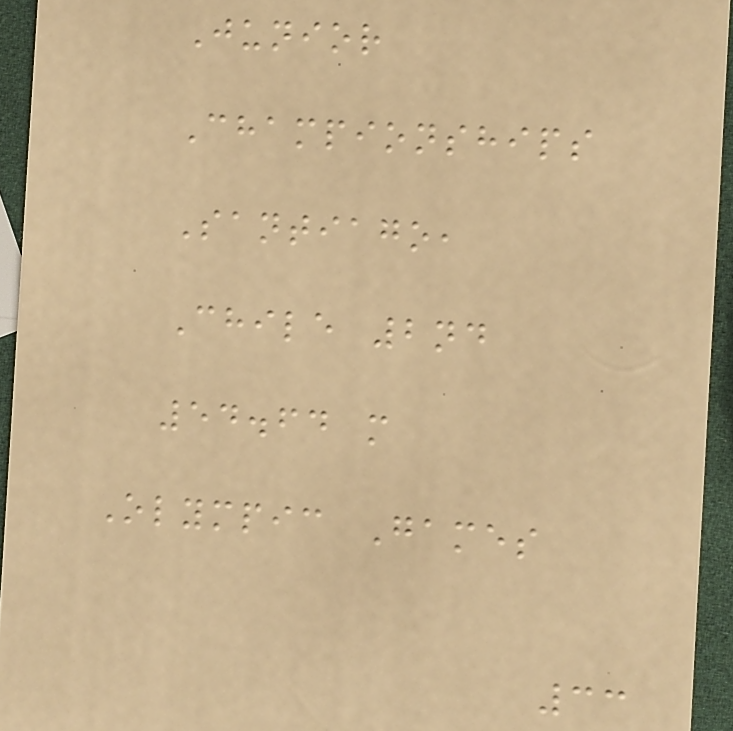Junior
Championships
Santiago,
Chile 2nd
54.64 m
Olympic Games
33
